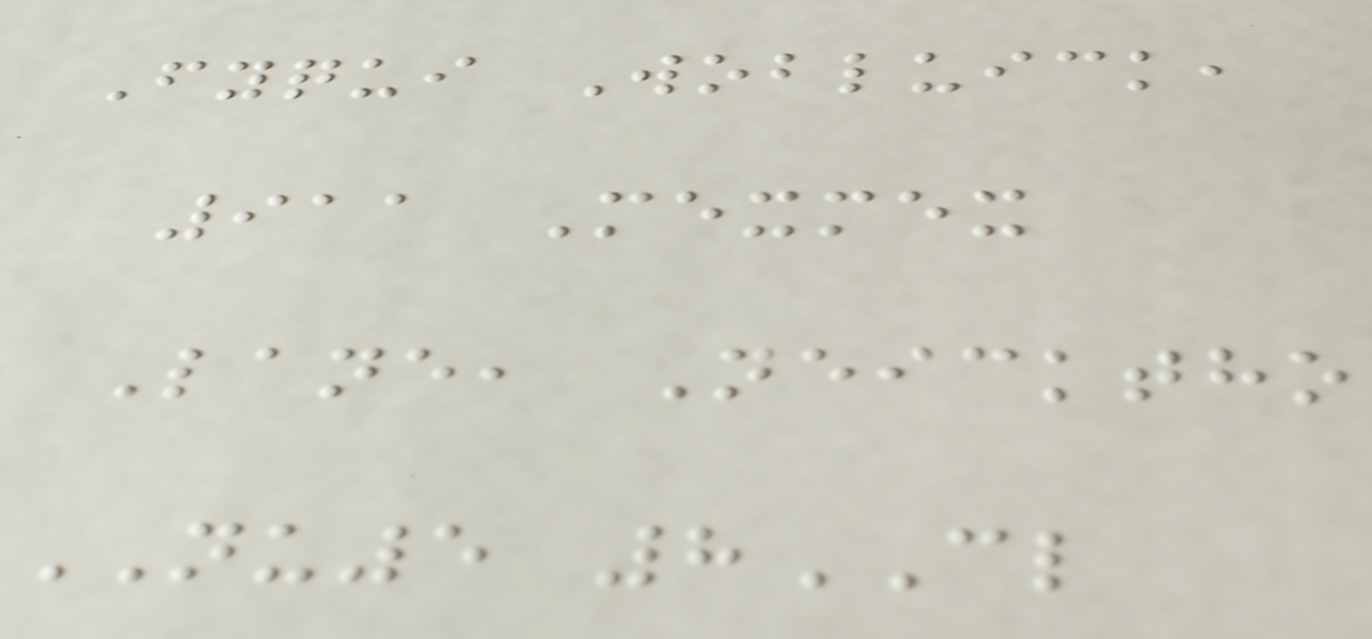Fyqui Wobluick,
911 Mexmex
Lane, Neicktho
NU5 8CL
